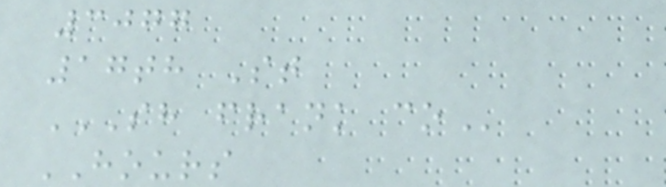3077
17th St
SH FRANK CO
HOURS
